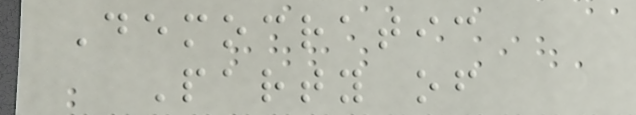Democratic
Party of
